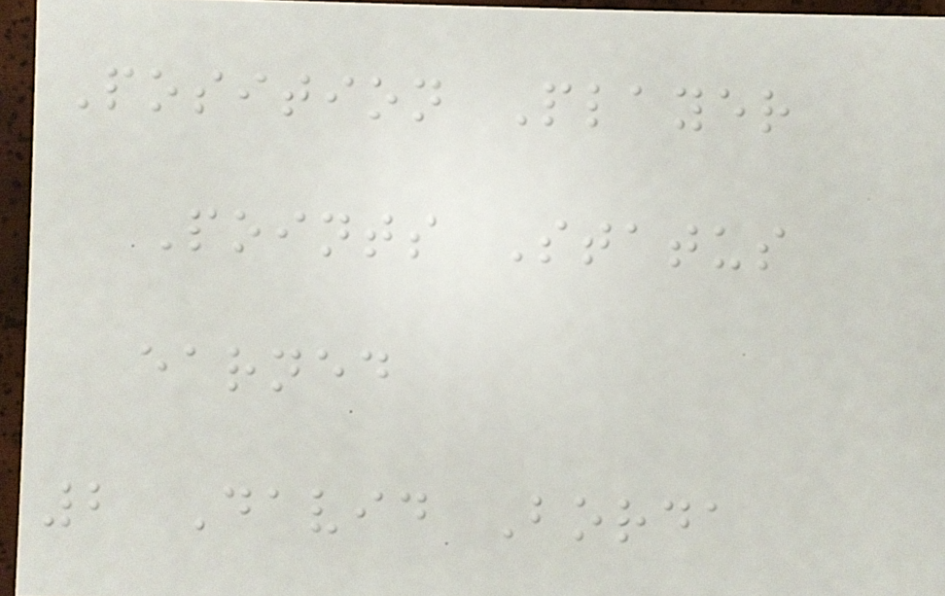Position Player
Points Status
earned
2 David Borda
